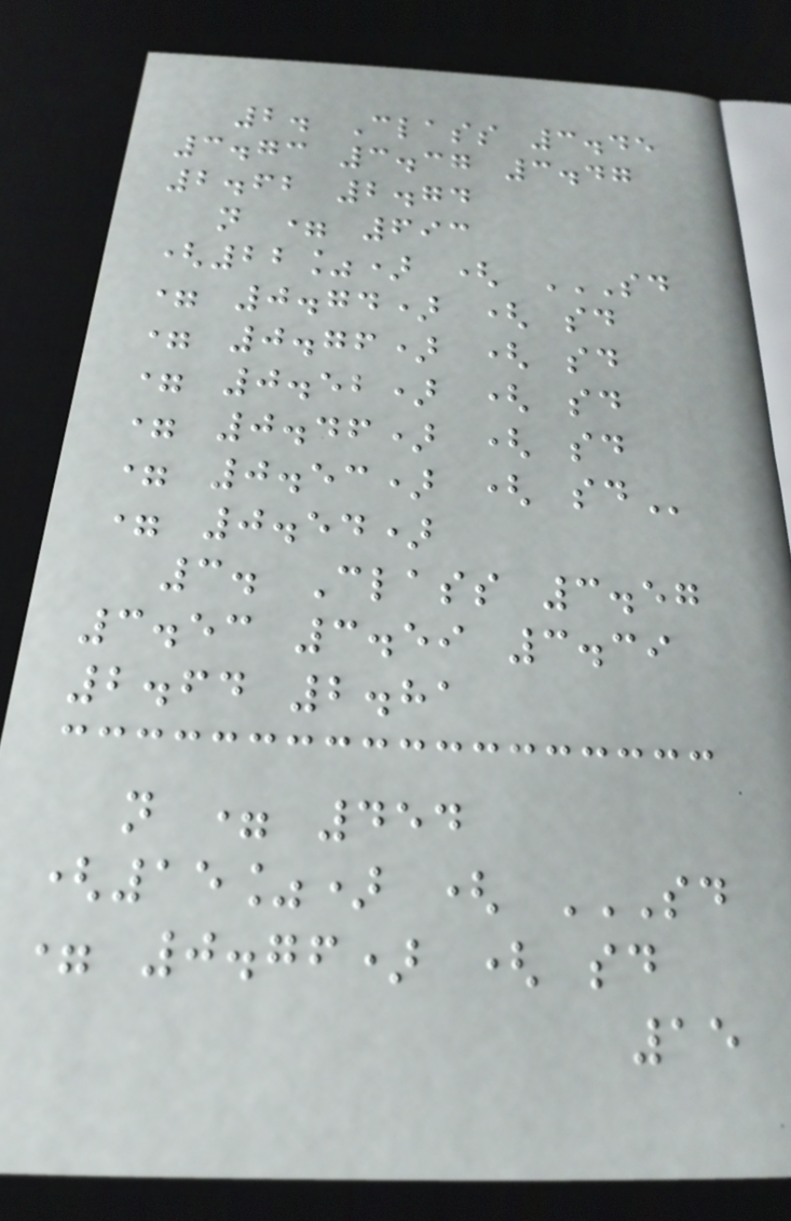2. Class 3.45
3.73 3.37 3.47
2.62 2.74
n = 693
(22%) ( SD
= 0.74) ( SD
= 0.76) ( SD
= 0.52) ( SD
= 0.46) ( SD
= 0.53) ( SD
= 0.54)
3. Class 3.57
3.53 3.59 3.39
2.64 2.81
n = 454
(15%) ( SD
= 0.76) ( SD
15
